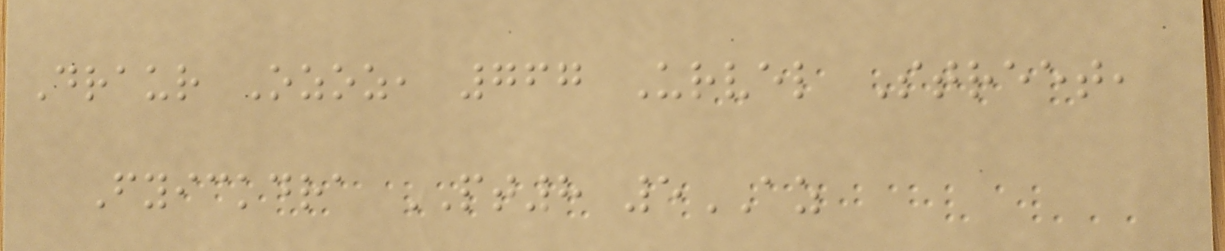Draur Ozoz, 767 Urvel Street,
Fyickdra PT8 5AZ
